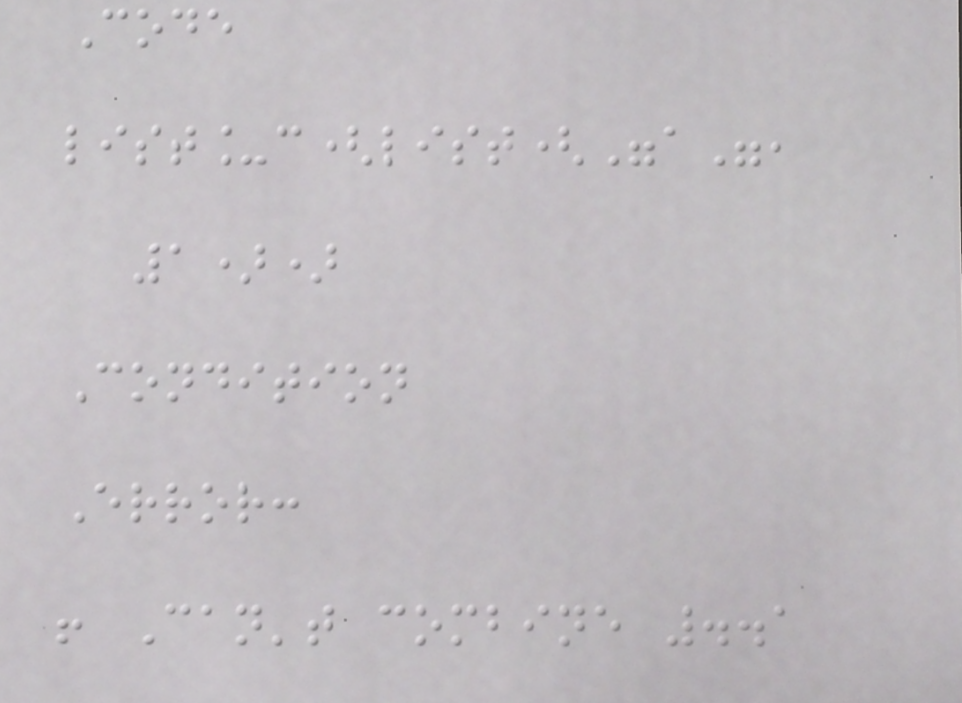Code
list_c(list("a",
1))
Condition
Error:
! Can't combine ..1
